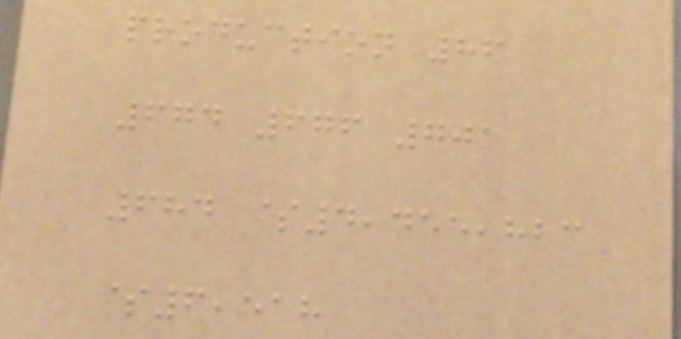production 86
674 676 701
684 $4,455,823
$6,518
